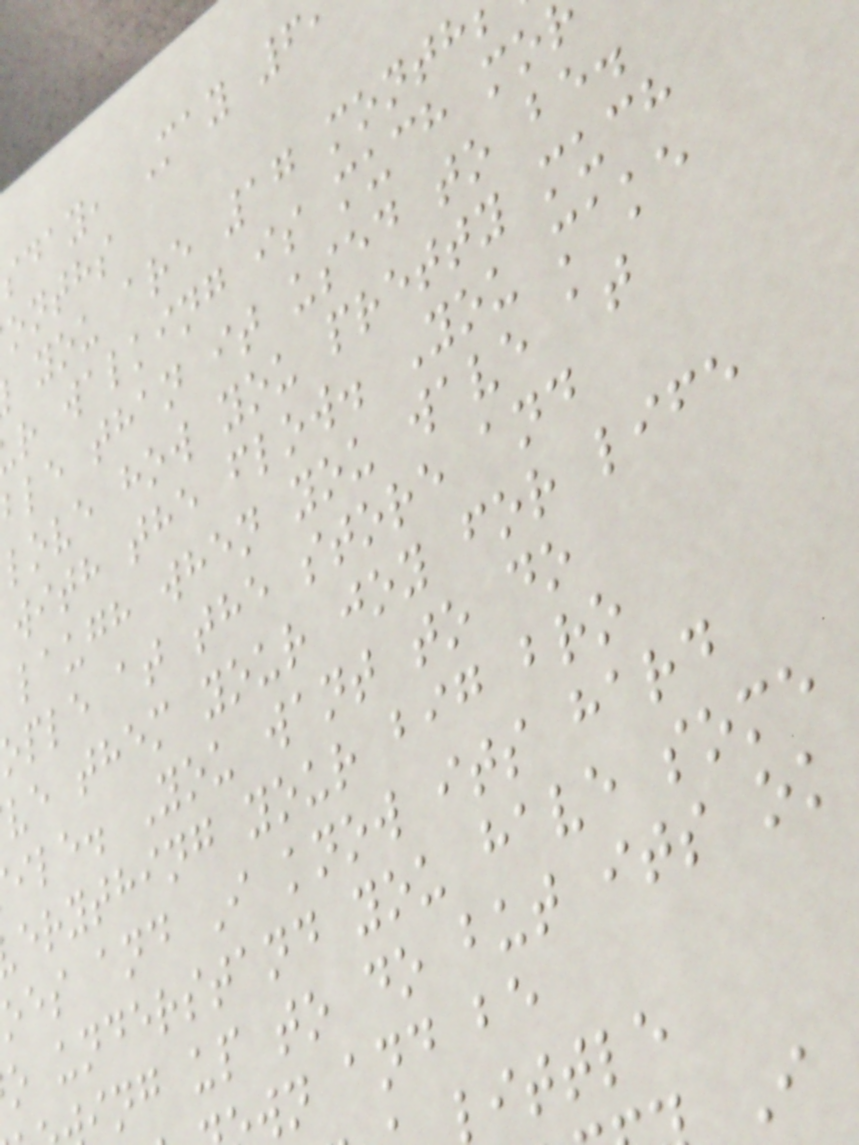sday, May 6
onths
you are 17 month
r walking is much mo
ble than it used to be.
love how you pretty much
with the flow. You make
laugh when you wave at
ople at the store and
ve them your joy for life
ile. You want to do
erything your big bro
oes and I know its hard
o understand you have some
ing up to do but its ok
wn and be
little
